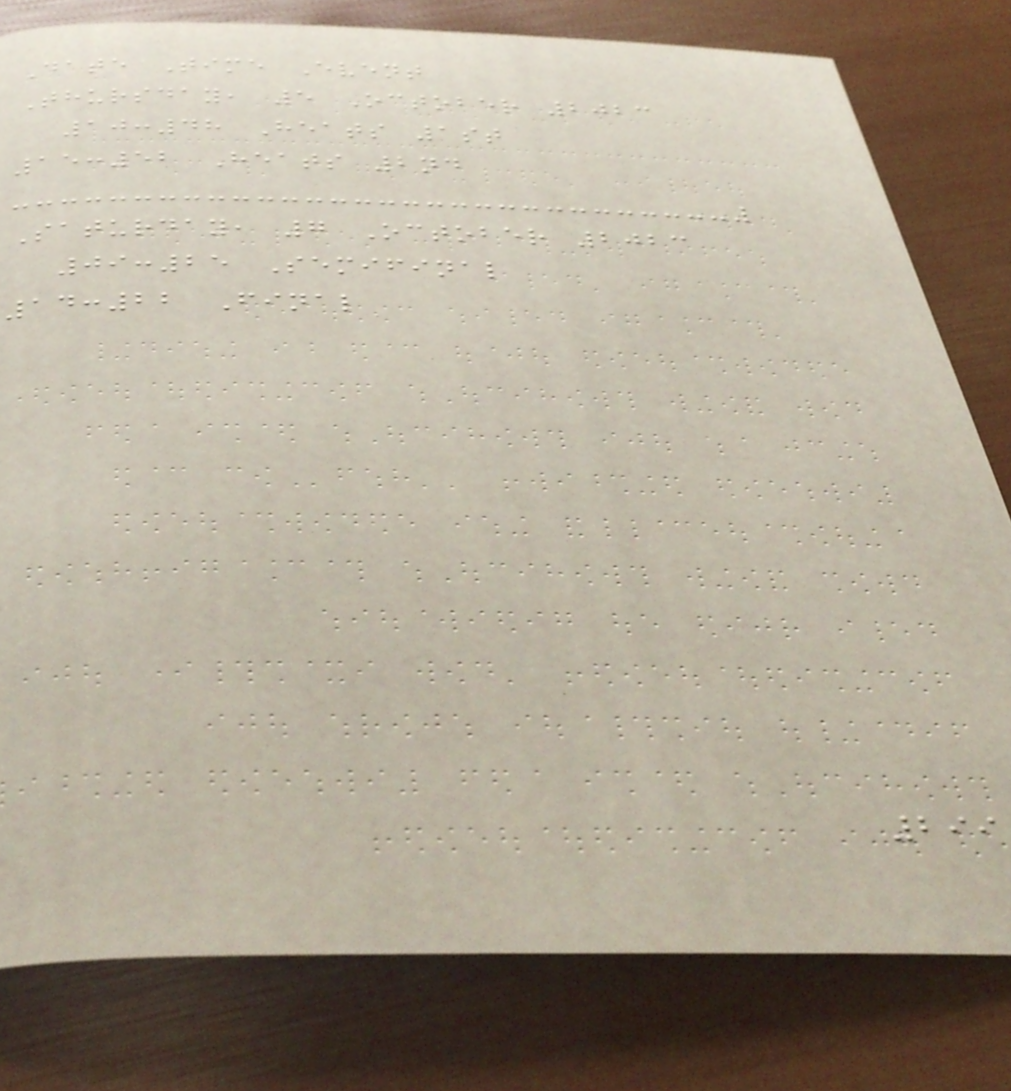Date Time Event
Thursday, 5 October 2023
10:48 Heats 1st
15:52 Heats 2nd
Saturday, 7 October 2023
09:25 Semifinal
14:22 Final
299
